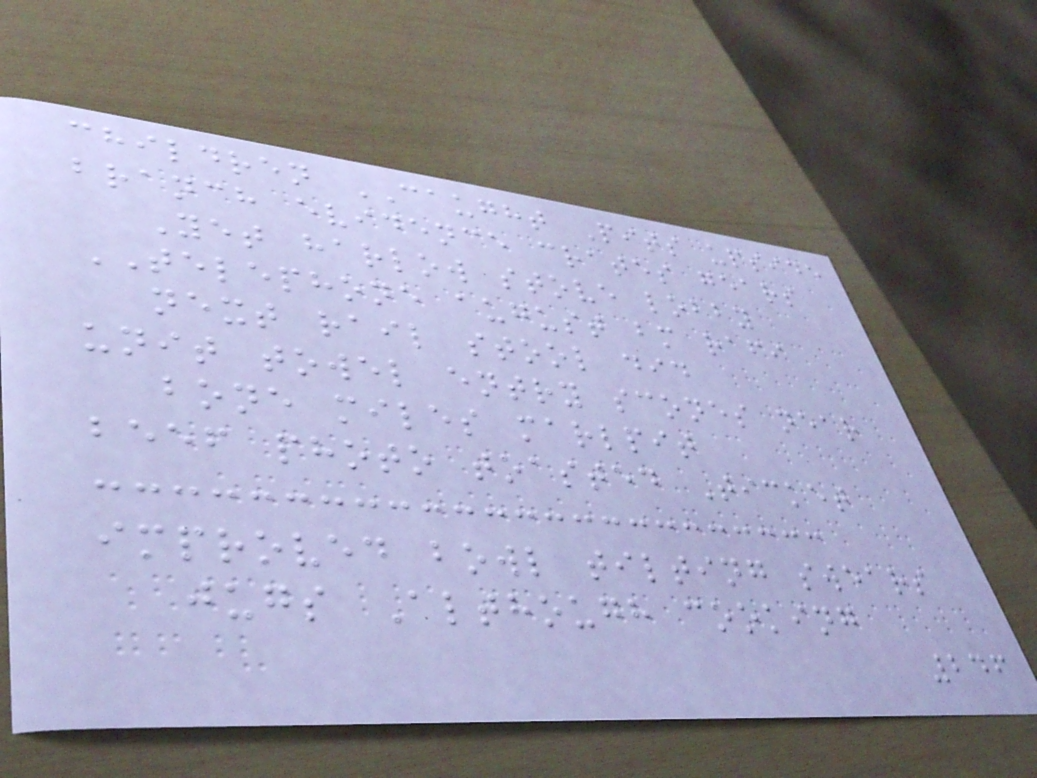children CAUGHT Pits upside
branch evidence crates gears
Yet harlow stove lobby
TELEPHONE august bm rafi
next rail stool did
unit towel entry scones near
bone miles marlpit
beef photo toasted Ticket
improved bowl tilting swears
jugs Although cooking
246
